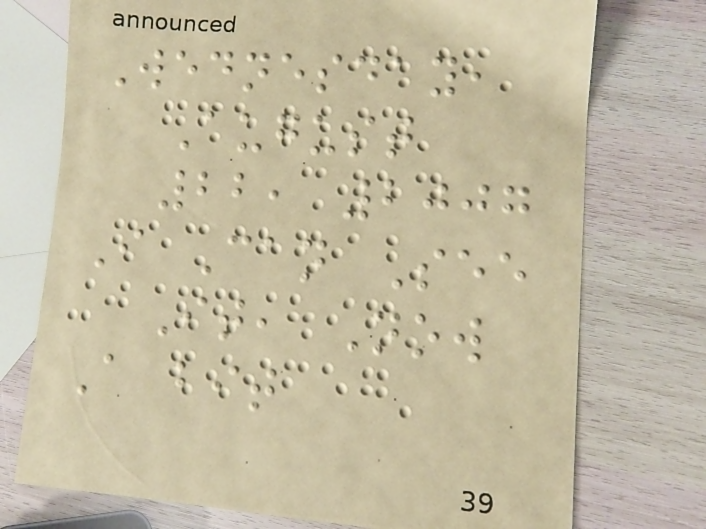Wednesday,
August
22, 2007
I Can See
It, Now
A bit
